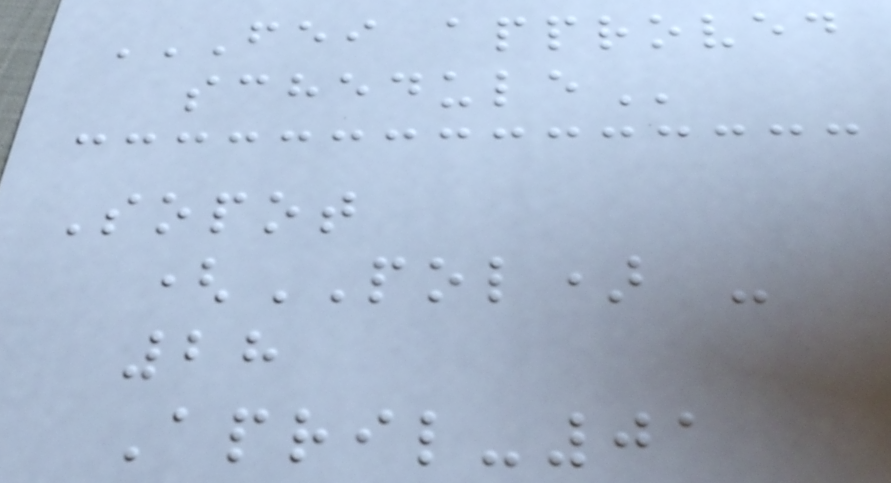FEI APPROVED
SCHEDULE
Sopot
(POL) -
28
April-01
